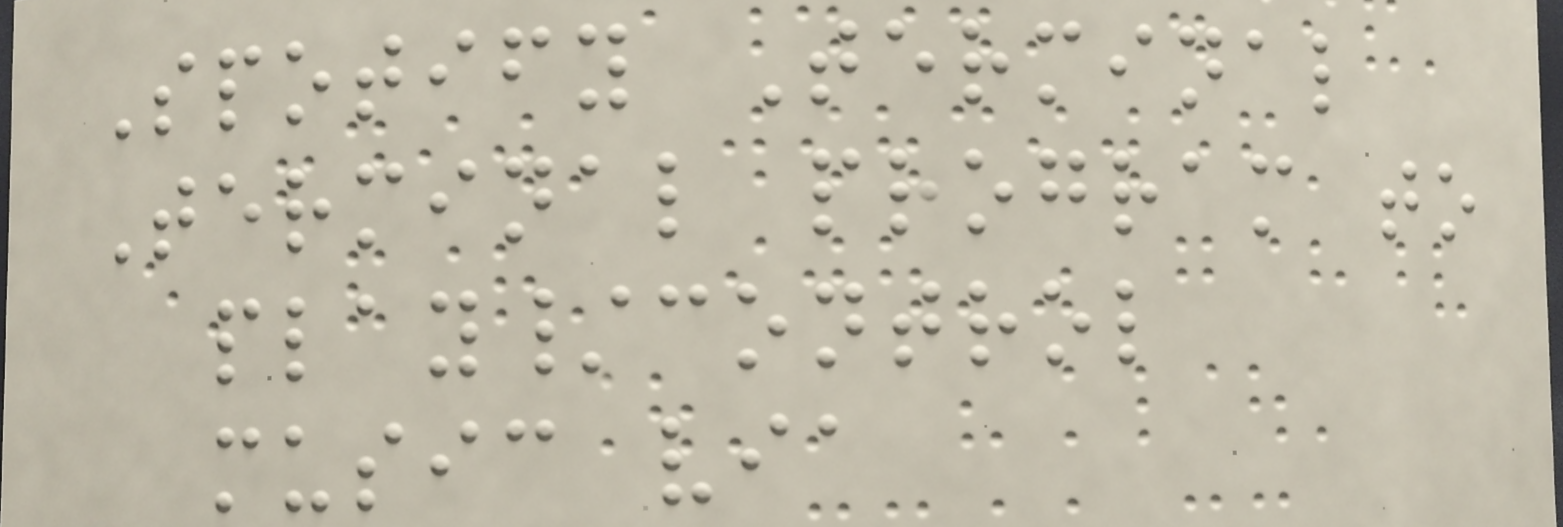Spotify Terminal
Terminal program to
play/control
music via
